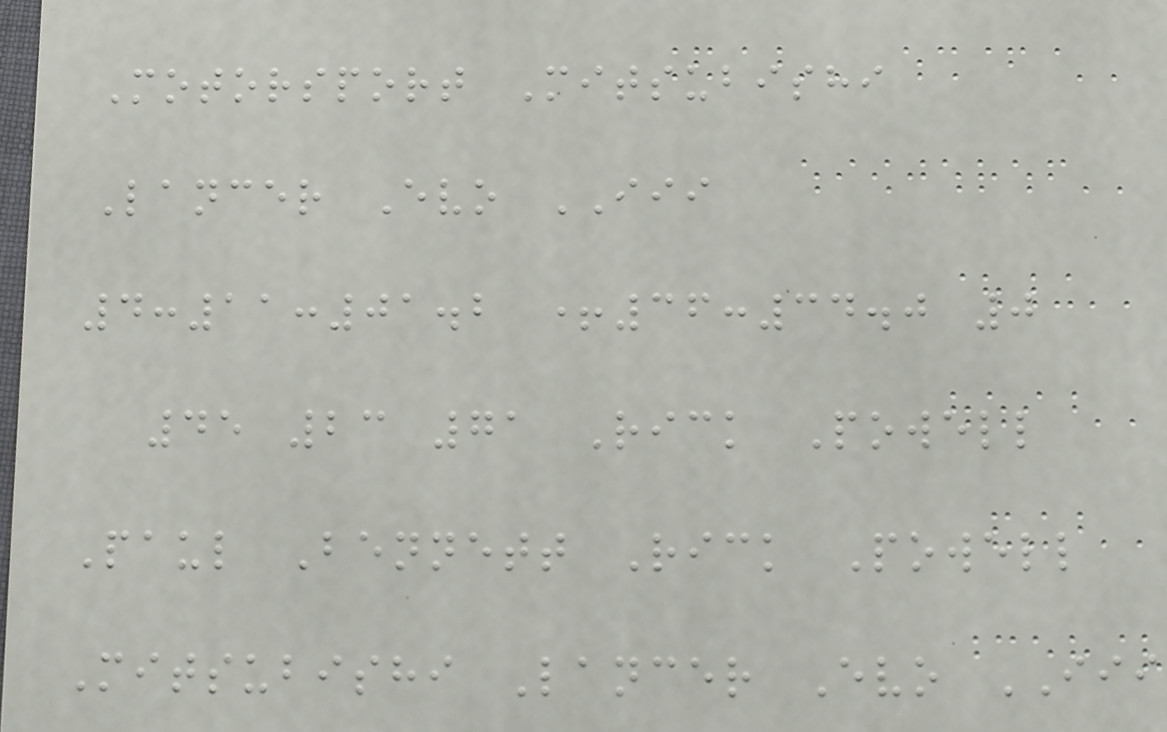Motorsport Mitsubishi
Lancer Evo III
4:11:01.2 +36:34.0 0
45 23 71 Rick Powell
Paul Bennett Rick Powell
Mitsubishi Lancer Evo III
